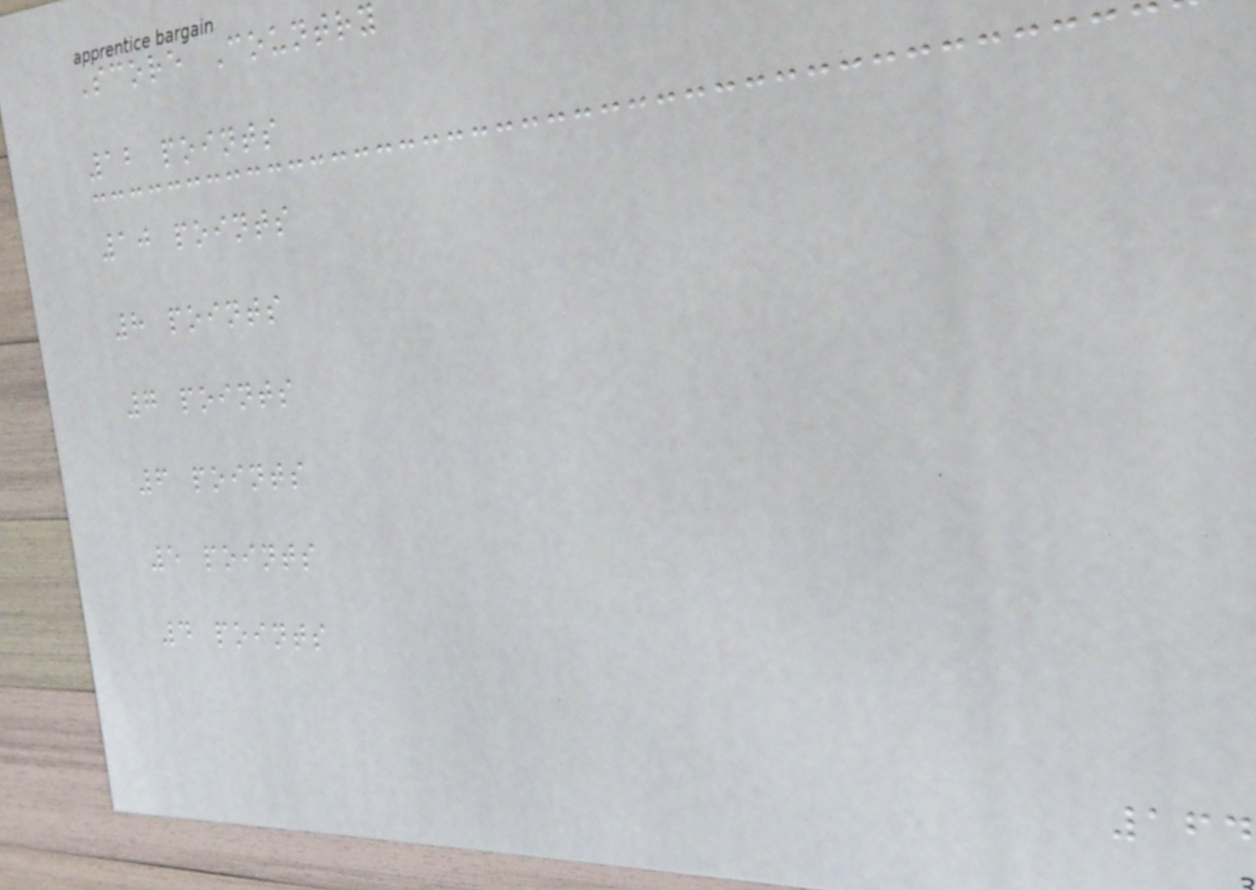Score Country
12 points
10 points
8 points
7 points
6 points
5 points
4 points
164
